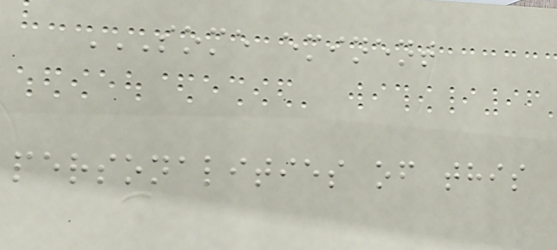SOME EMINENT
PERSONALITIES OF THIS
